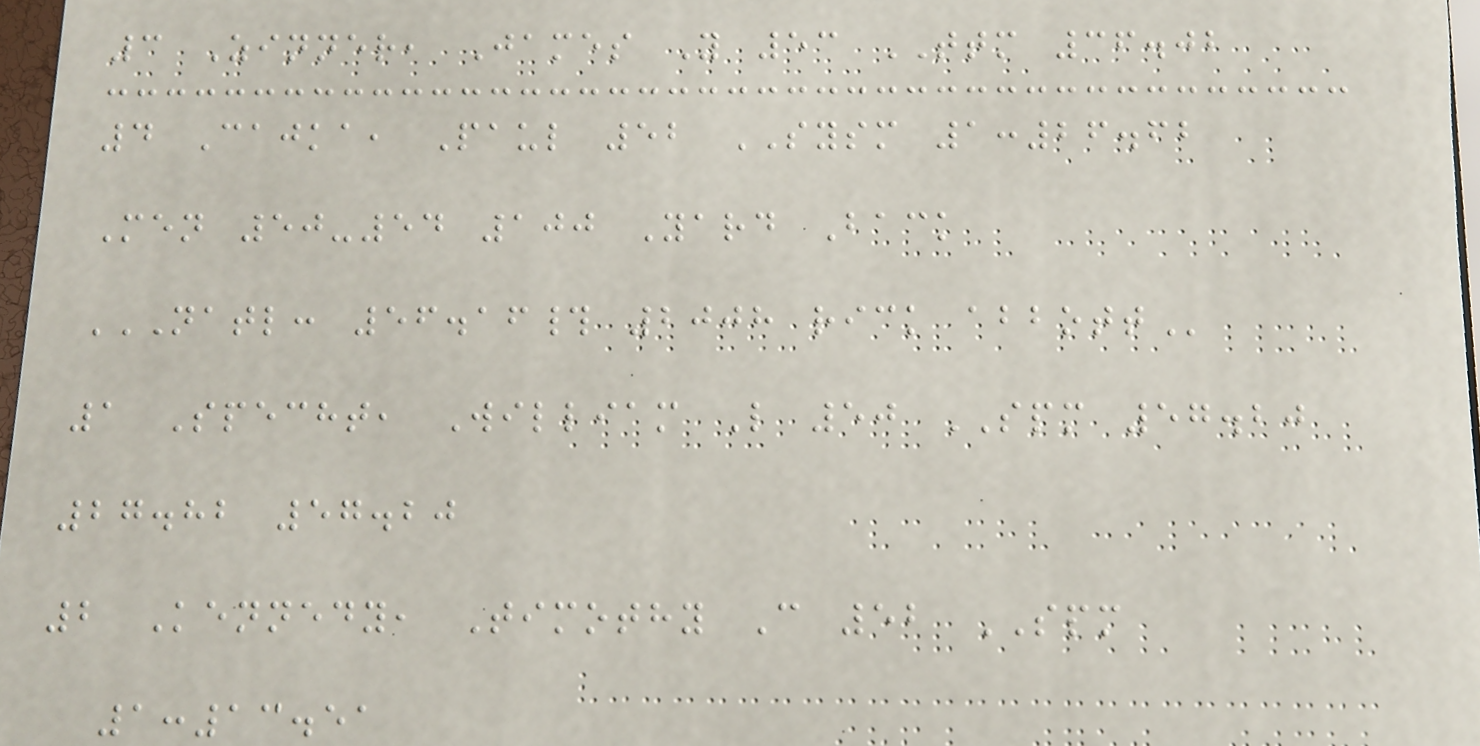3 Zinner, James Y 53 TTM 36.02
4 Cajka, Paul 52 SYSM 1:26.62
Men 50-54 100 Yard Back
NATL: 56.16# 2008 RICK ABBOTT
1 Specht, William L 50 SPM 57.20
27.82 57.20
2 Kennedy, Timothy C 52 SPM
1:13.51
